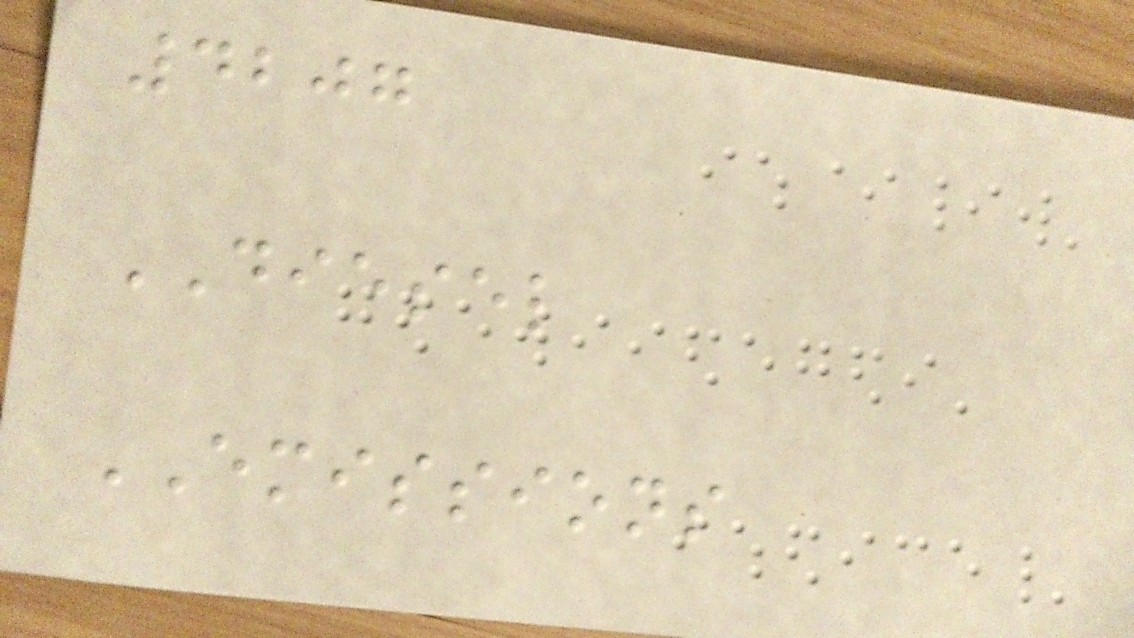4207
DIESEL
EMISSIONS
